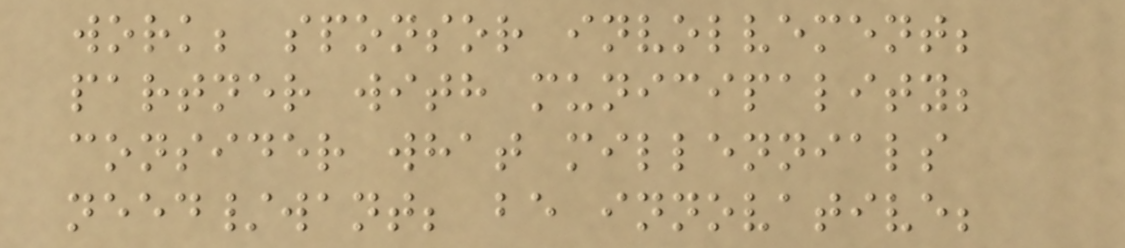work; sponsor involvement;
partner with municipality;
consider what millennials
need/want; be innovative;
